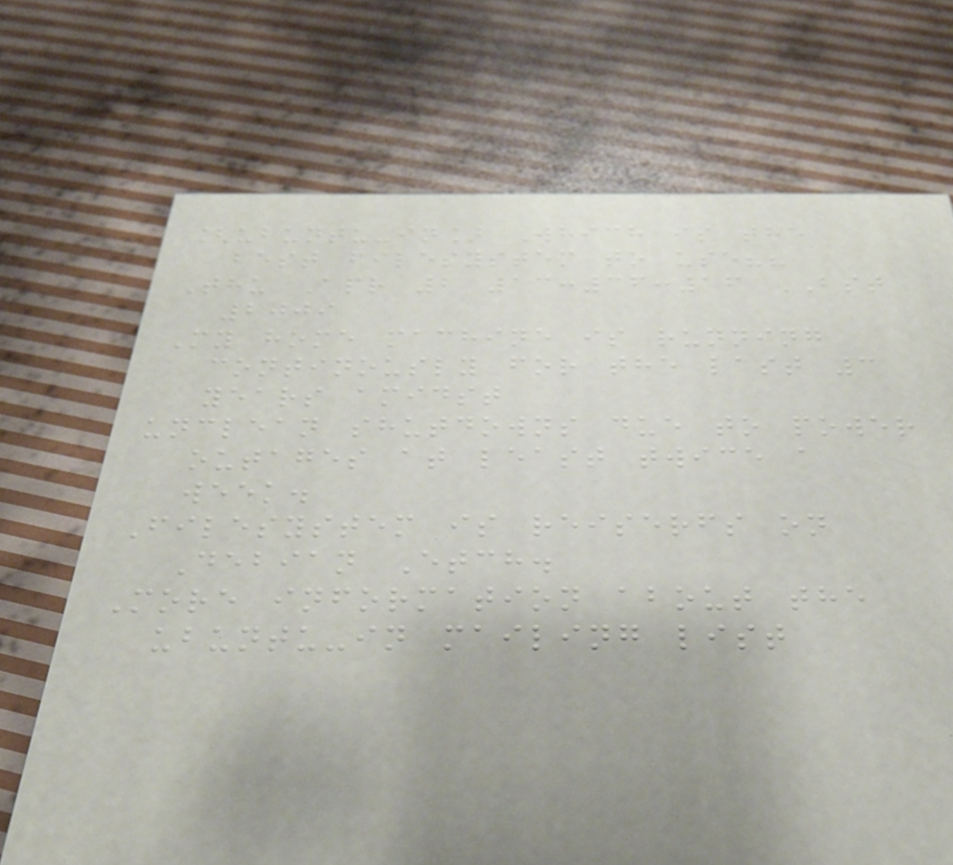[ubuntu-in] Which is the
best filesystem to use??
Thu Apr 2 13:36:16 BST
2009
My home machine is running
continously for the last 3
years amidst
unclean shutdowns due to power
outages at least twice a
week.
Filesystem is reiserfs on
Debian Etch.
More information about the
ubuntu-in mailing list
